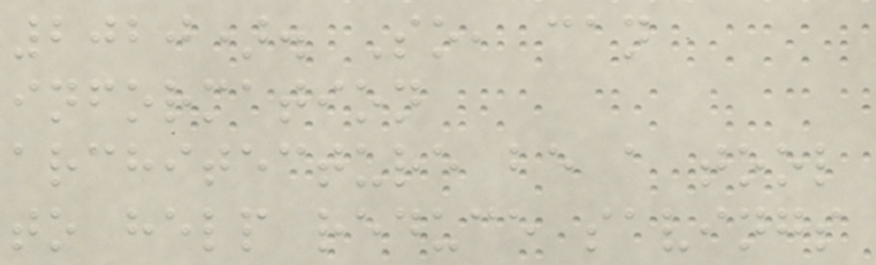2020). So, can
information
architecture be a tool
to help reduce savings
